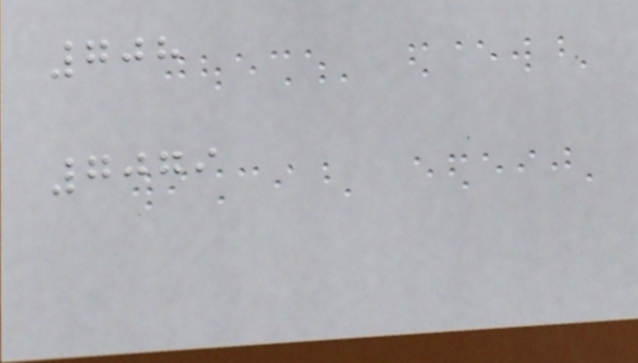708
7079
